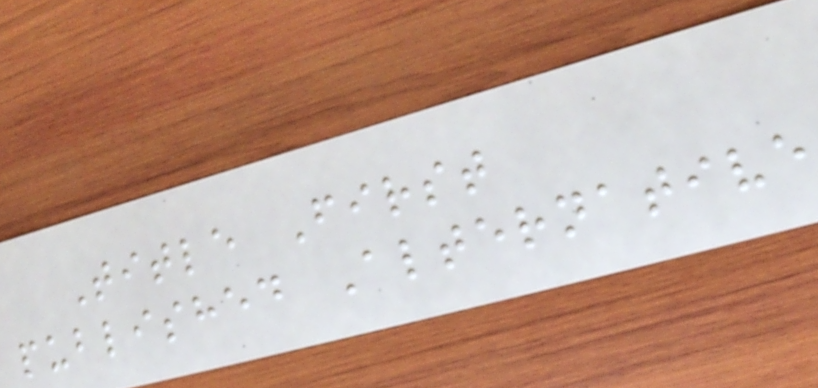Title First
published Alternative
